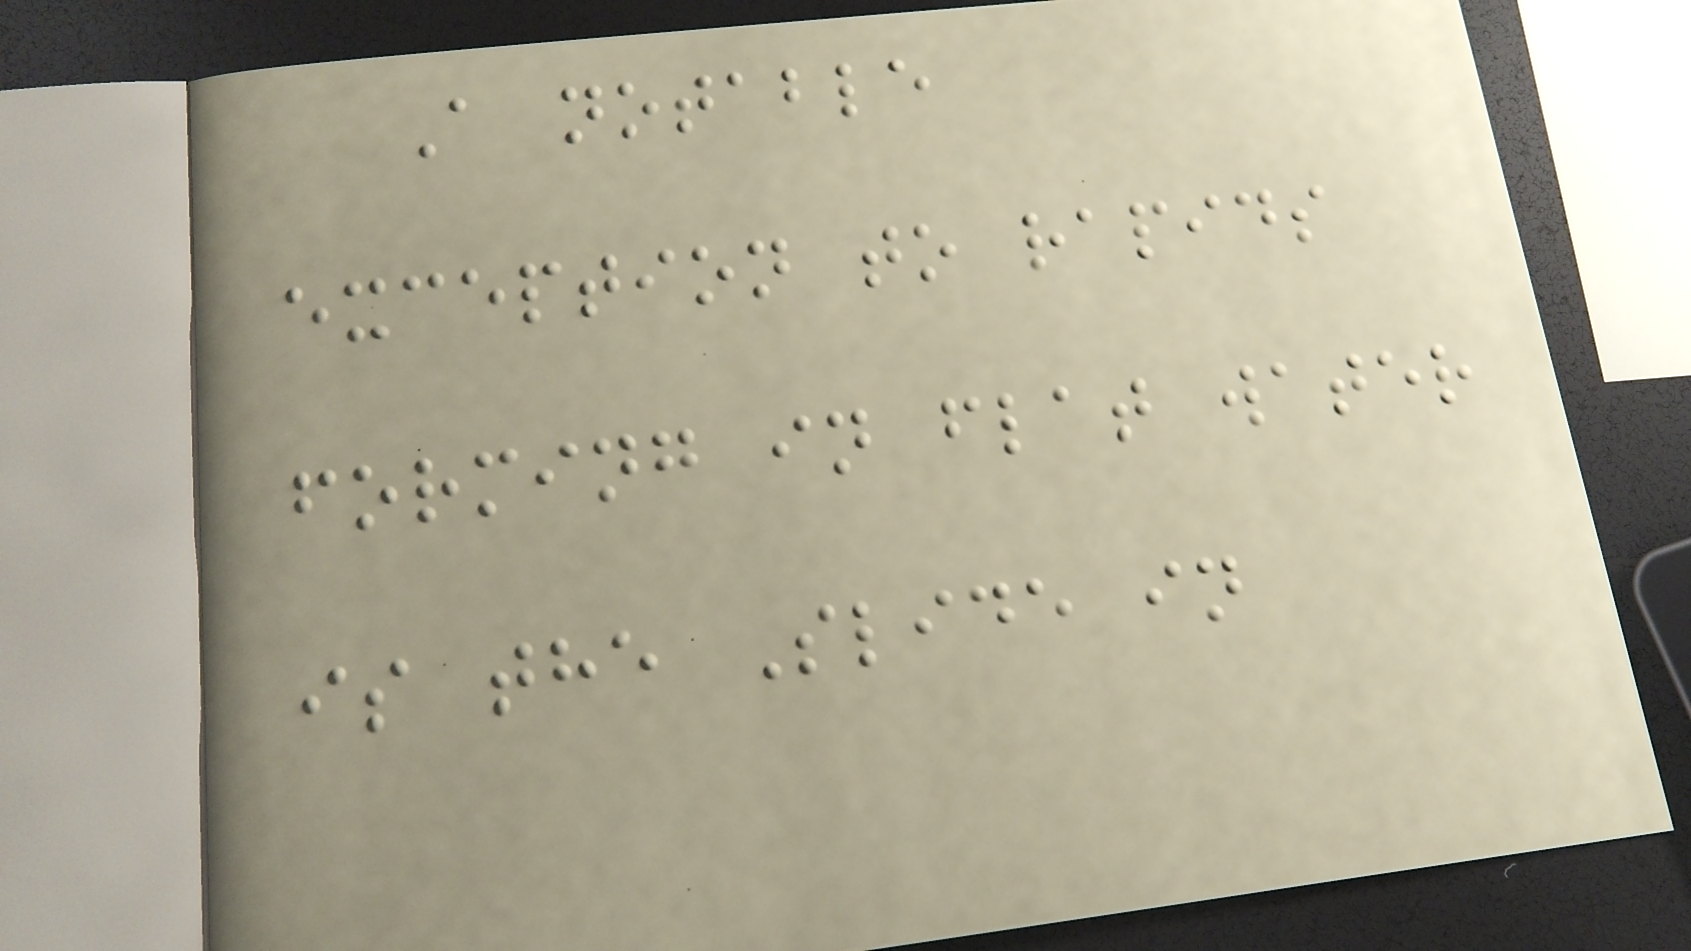A notable
exception to rapids
forming in flat water
is the Slide in
